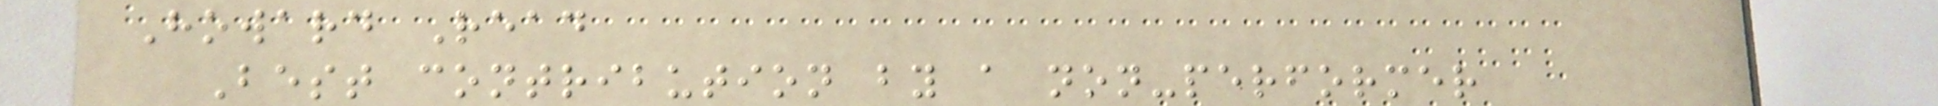Howard Read
Best contribution by a non-performer
